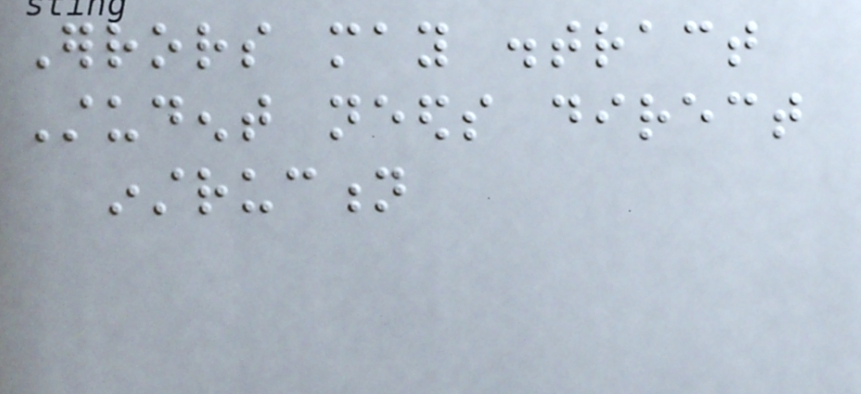Errors may distract
Student needs direct
instruction
